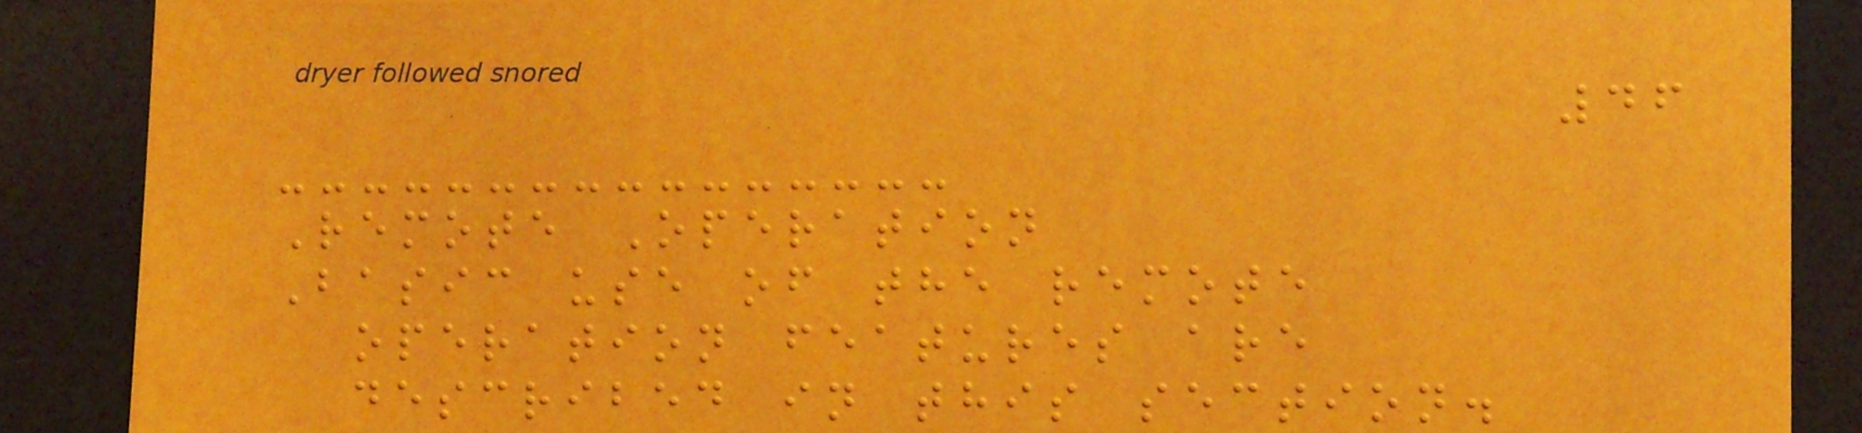46
Remote Operation
Basic use of the remote
operation features are
described in this section.
